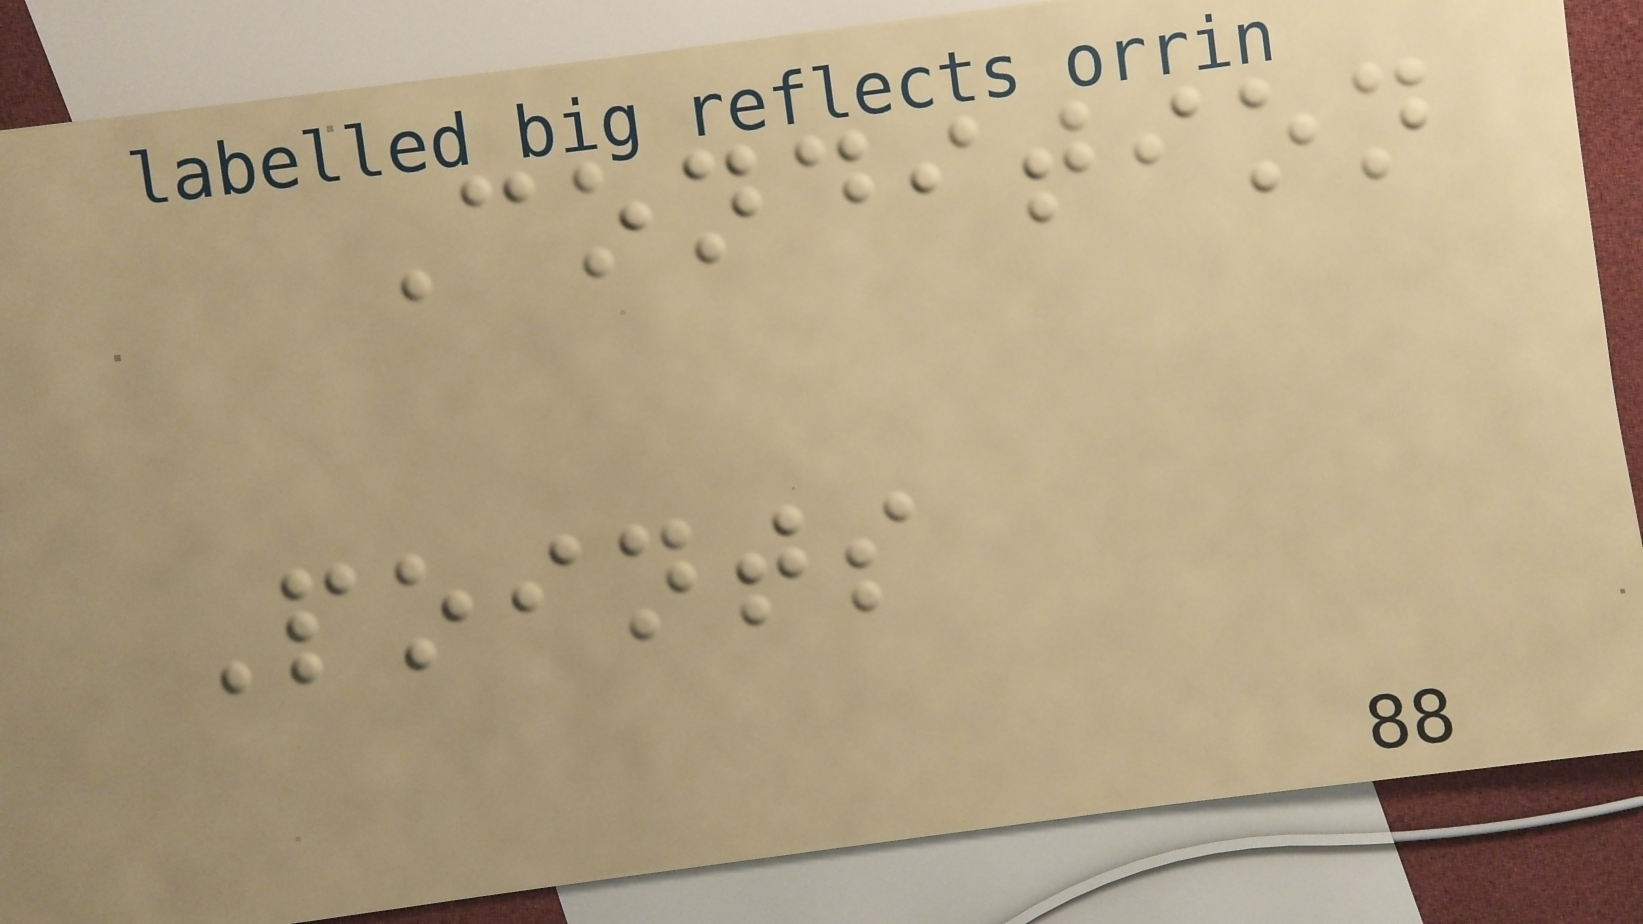Condition
Points
